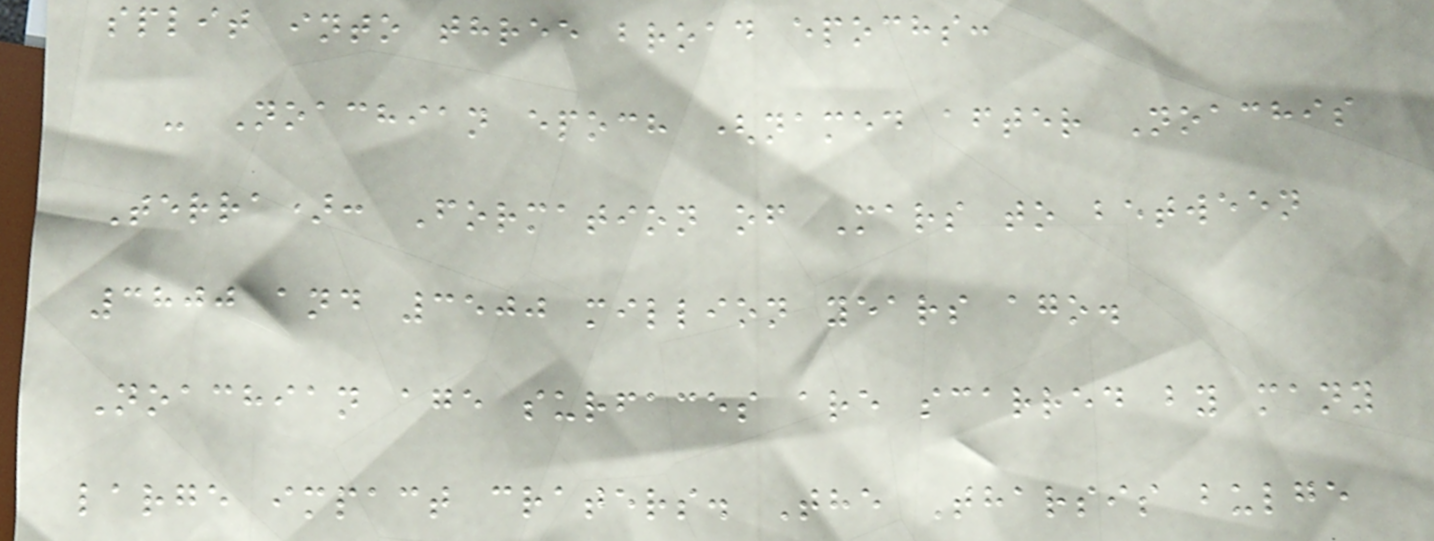split into three broad epochs:
- Noachian epoch (named after Noachis
Terra): Formation of Mars to between
3800 and 3500 million years ago.
Noachian age surfaces are scarred by many
large impact craters. The Tharsis bulge
